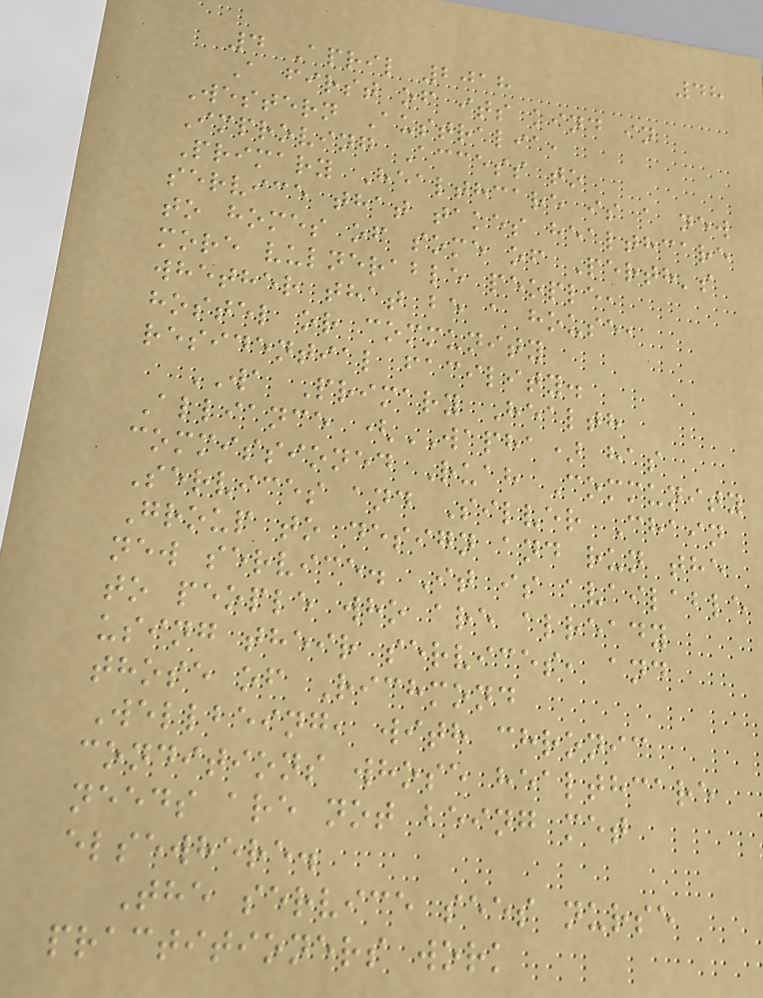48
4 April 2018
A first of its kind in
Western Australia,
Improving Access to
Primary Healthcare is a new
service that takes healthcare
to homes of some of Perth's
more vulnerable people,
whether that be a house,
hostel or community
residential facility.
WA Primary Health
Alliance (WAPHA) has
commissioned Ruah Community
Services and Silver Chain
Group to design and run the
new service. It is available
to people who are already
using their services, and
those of Richmond
Wellbeing, with chronic
conditions whose healthcare
needs are not being met
elsewhere.
The service sees nurse
practitioners work
